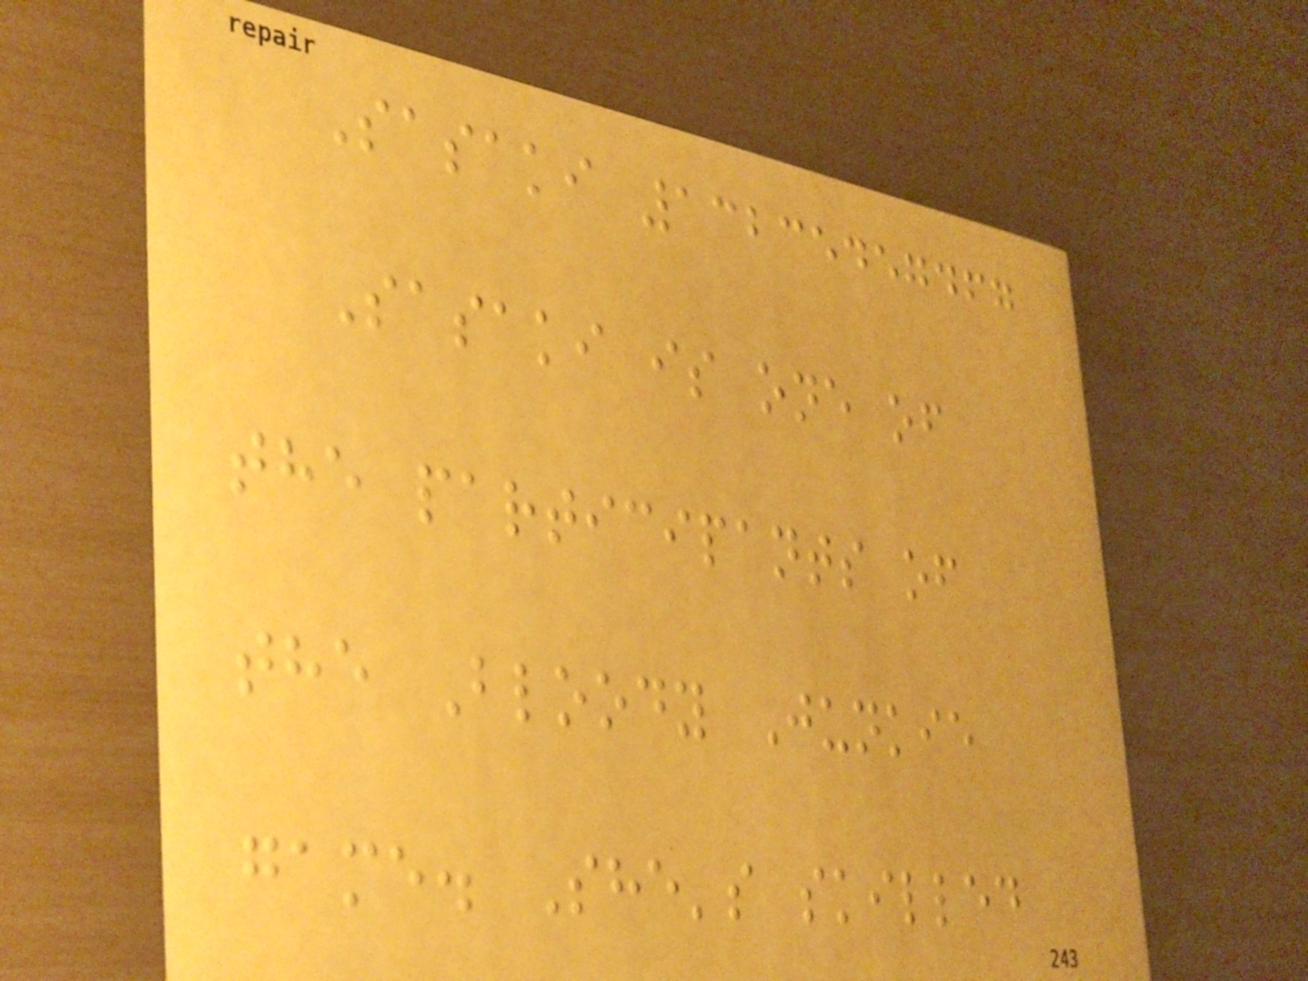Sasaki 13235457467
Sasaki is one of
the participants of
the Bloody Junkie
game. She's skilled
